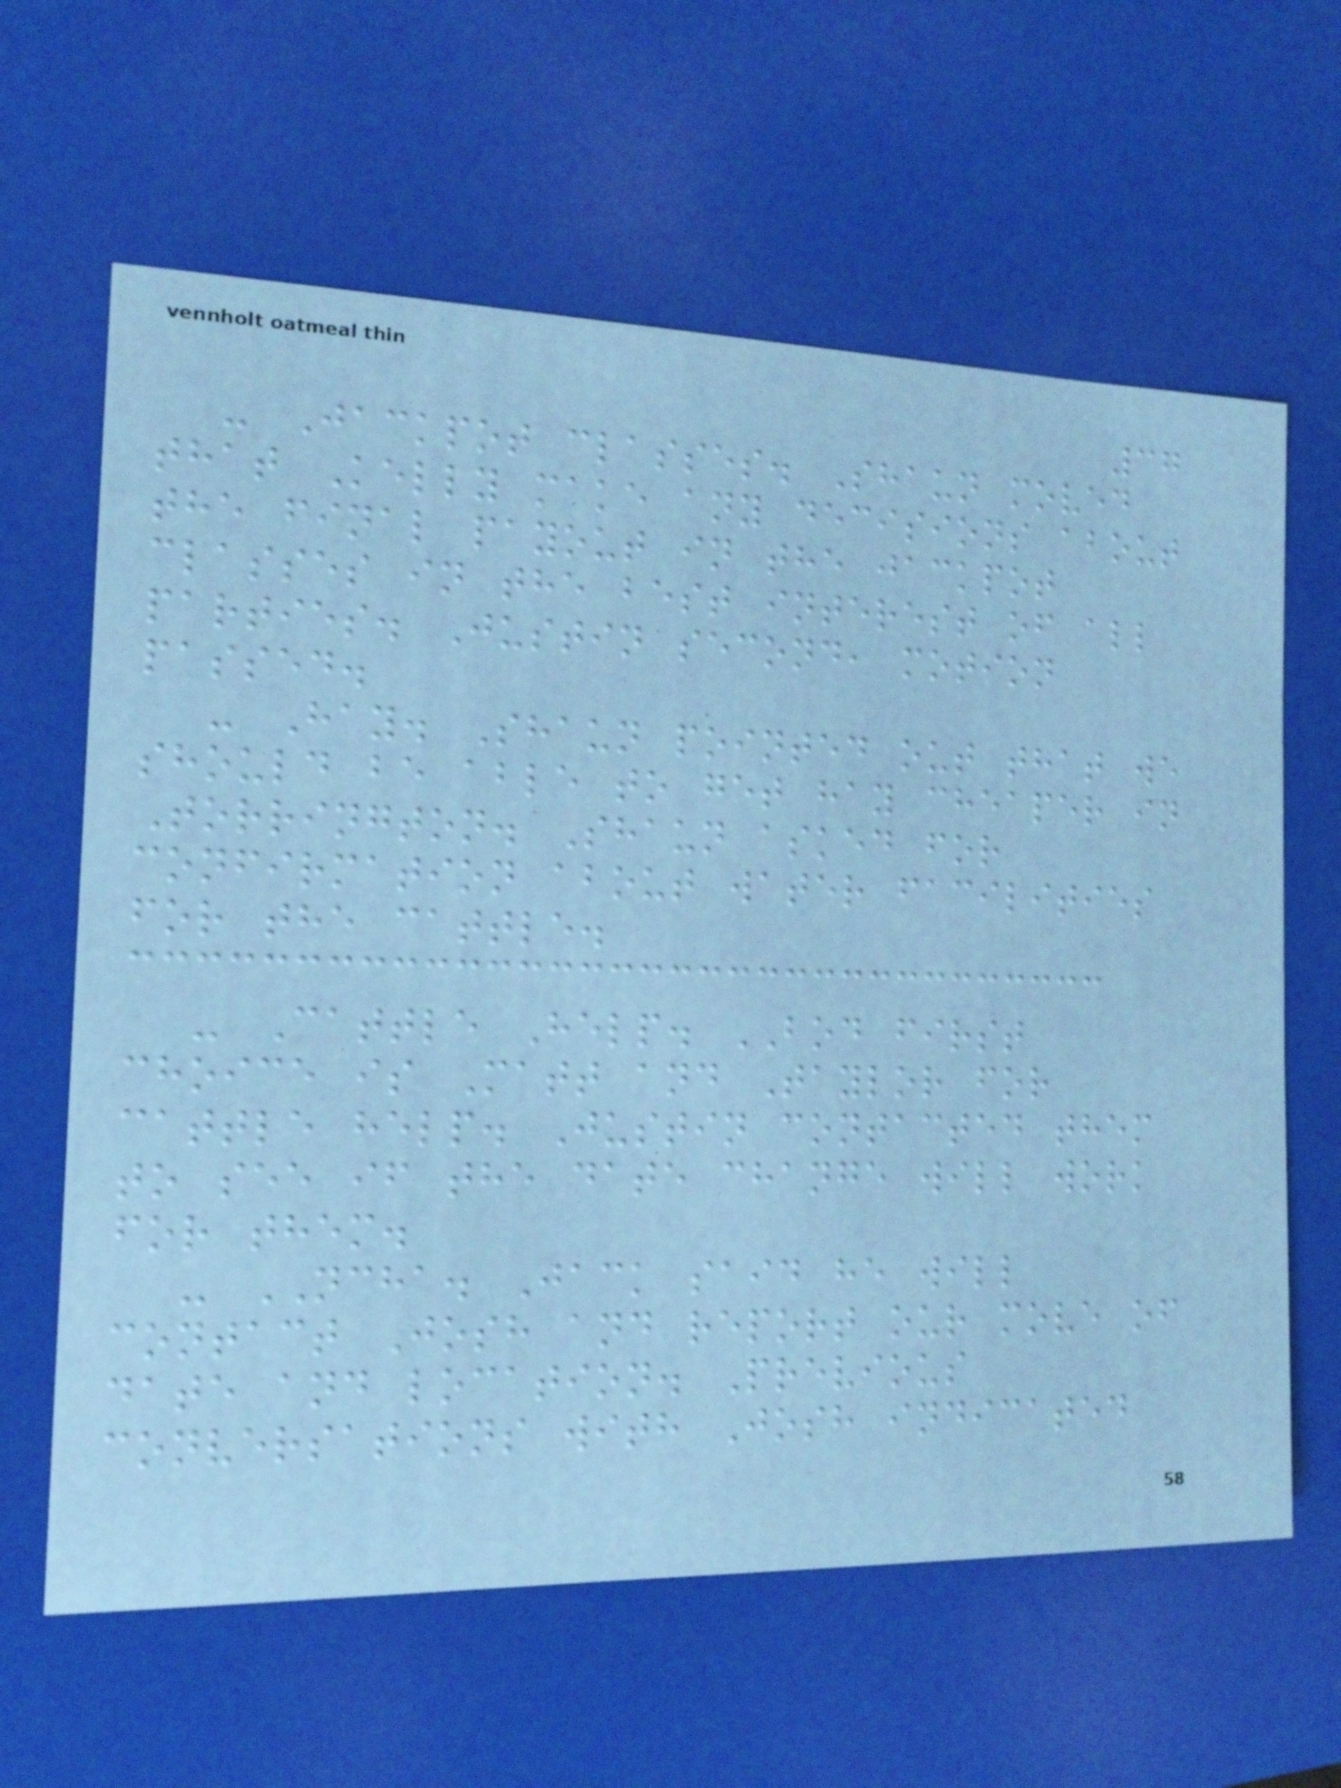37
- Jackpot classes. Shaun moved
that Kelly make any decisions about
the final payout in the jackpot
classes in the best interest of all
parties. Justin second, motion
passed.
- Hay. Shaun pointed out that we
should be able to get hay cheaper in
Torrington. Shaun asked for
confirmation about water facilities
for the cattle.
- Cattle Help. BOD first
choice is Matt and Taylor for
cattle help. Justin contacted them
to see if the date change will work
for them.
- NCHA. Jack said he will
contact Josh and report our move of
date and location. Previous
conversations with Josh indicated
